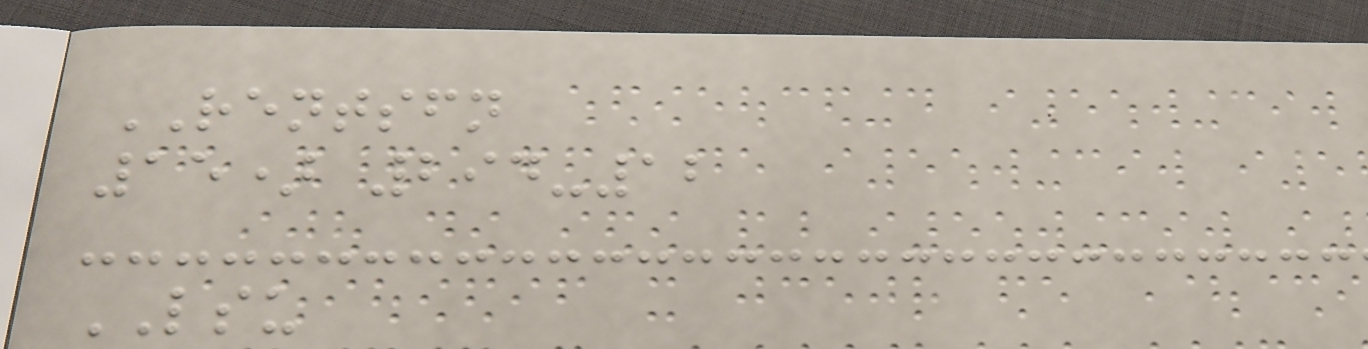RENTSFN
15) 294-12
LSU
